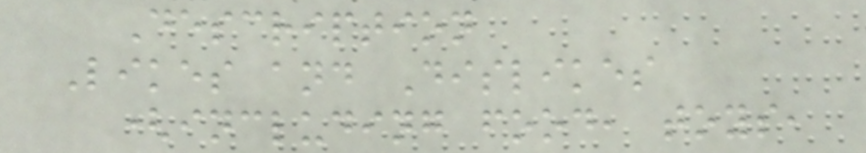Description
Likes and Dislikes
(including food, toys,
